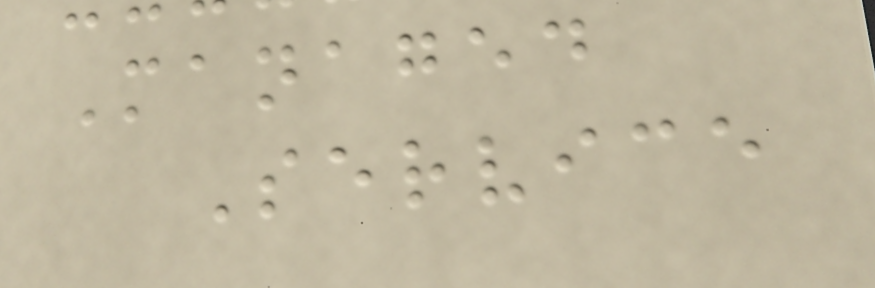Managed
Service
